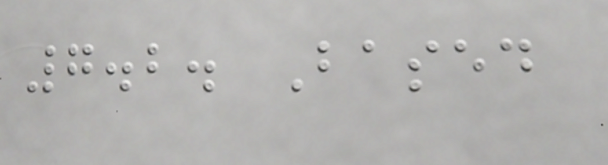7.2. Based
